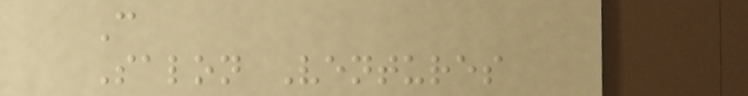C
Salon Ventures
